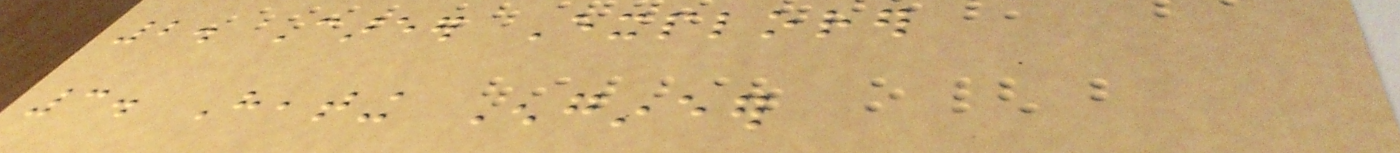2. Career Explorer
3. Heating Engineer
